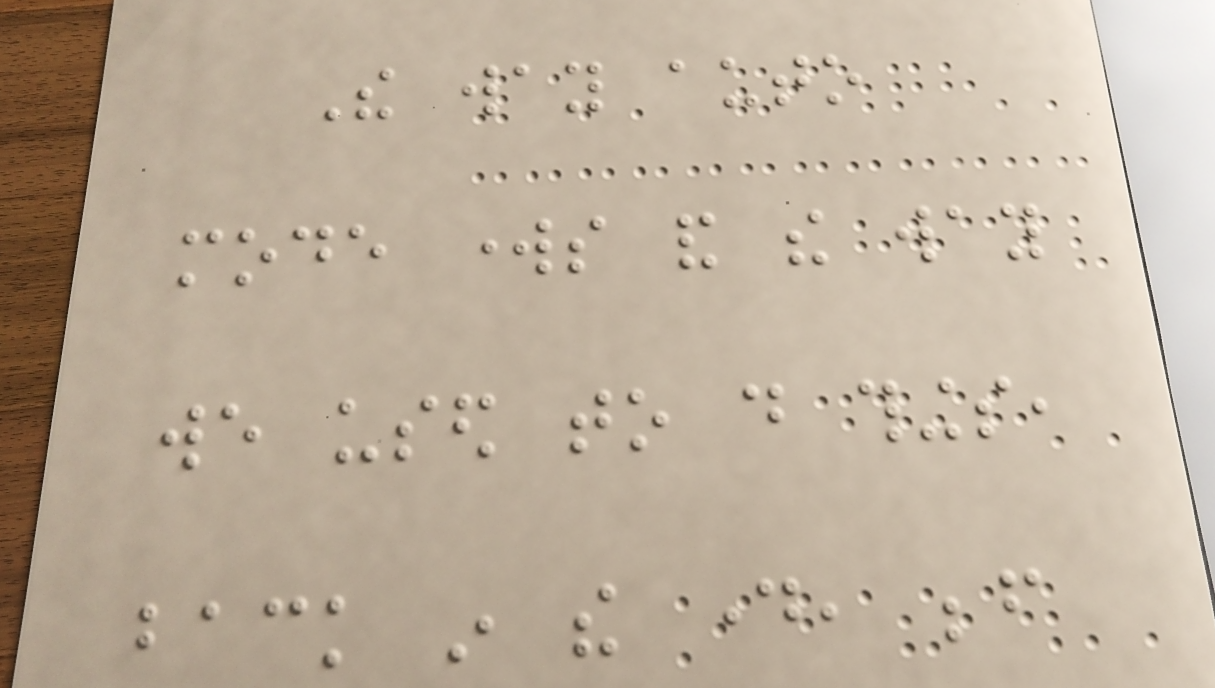The way auto
mode works and the way
we used to do things,
back in the day, before
